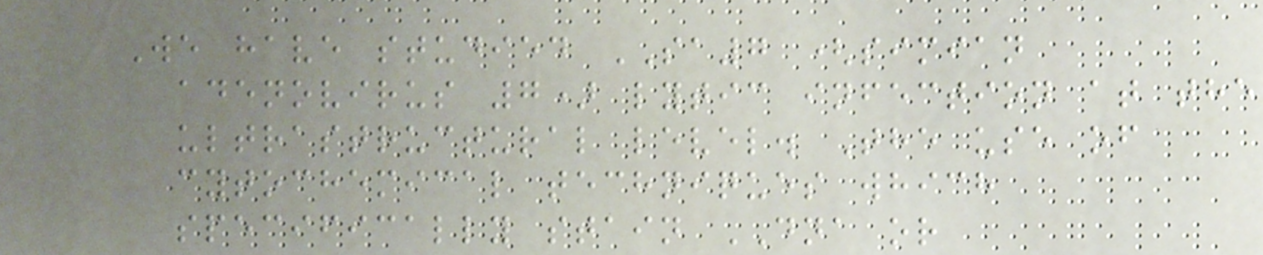We have studied SA7 (simian
adenovirus 7) lytic infection at the
ultrastructural level. The use of
cytochemical techniques which
specifically stain DNA or
